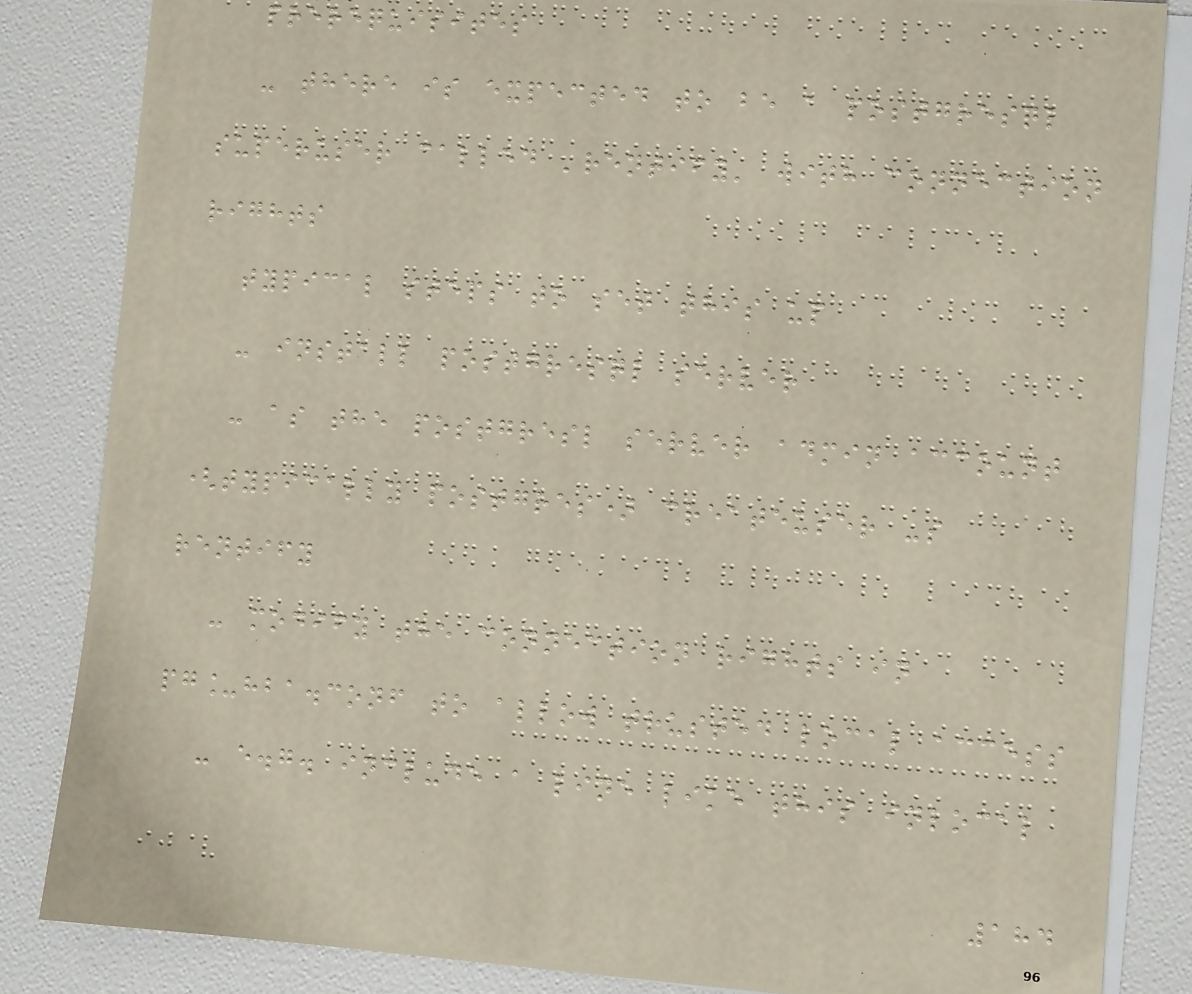prerequisites
- there is expected to be a postgresql
superuser called 'rentify' with connection
rights
typical steps to set this up
- install postgresql server
- as the postgresl server admin account
(typically postgres) createuser -s
rentify
- modify the connection rights in
pg_hba.conf to allow trusted local access
- e.g. include a line like this inlocal
184
